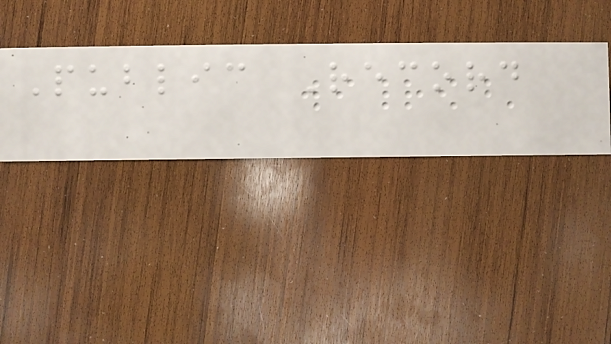Public Record
